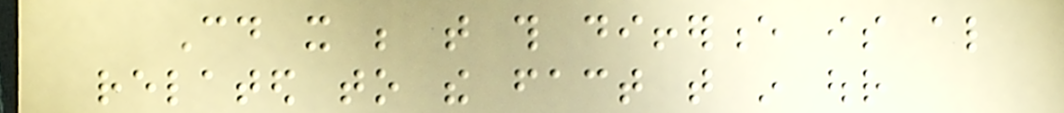Could it be that this difference is also
related to the fact that in our
